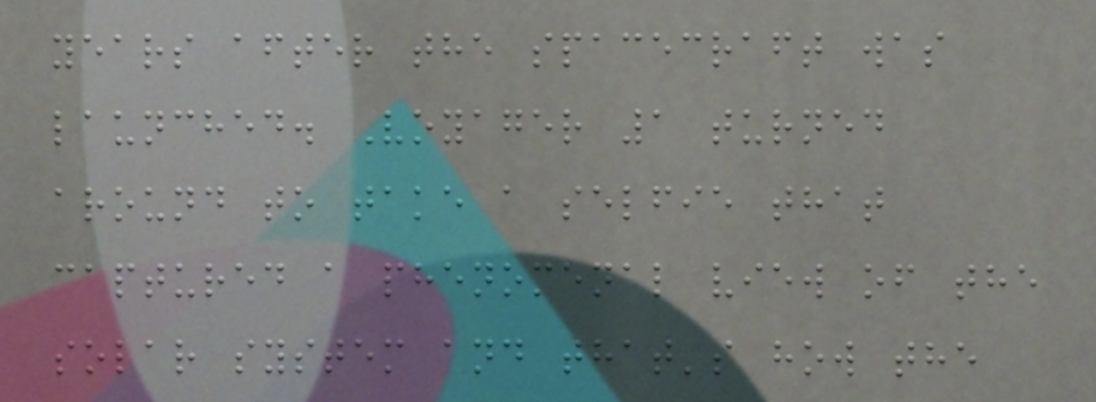years after the spacecraft was
launched. Voyager 1 turned
around to take a selfie that
captured a phenomenal view of the
solar system and that's how the
